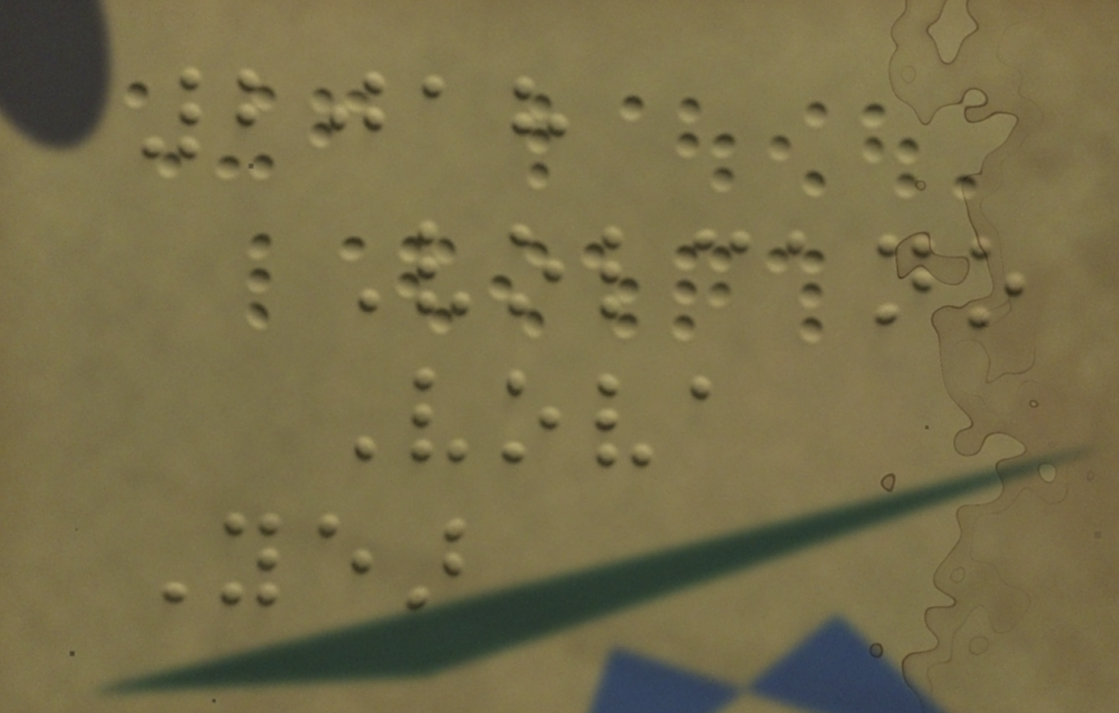2018
Volcano
Vova
Year
